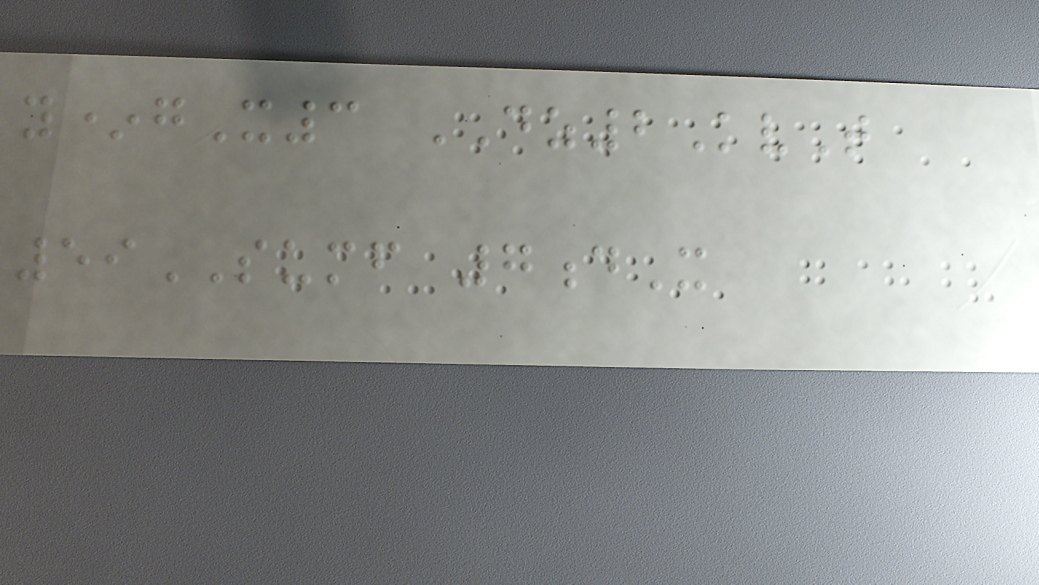y*gX3 DZ2KvT
59SUMF 7dX
